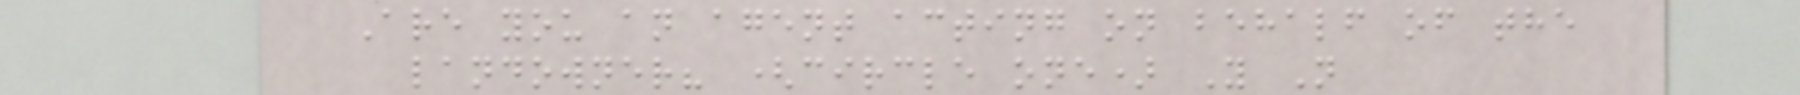Are you an agent acting on behalf of the
landowner? (circle one) Y N
